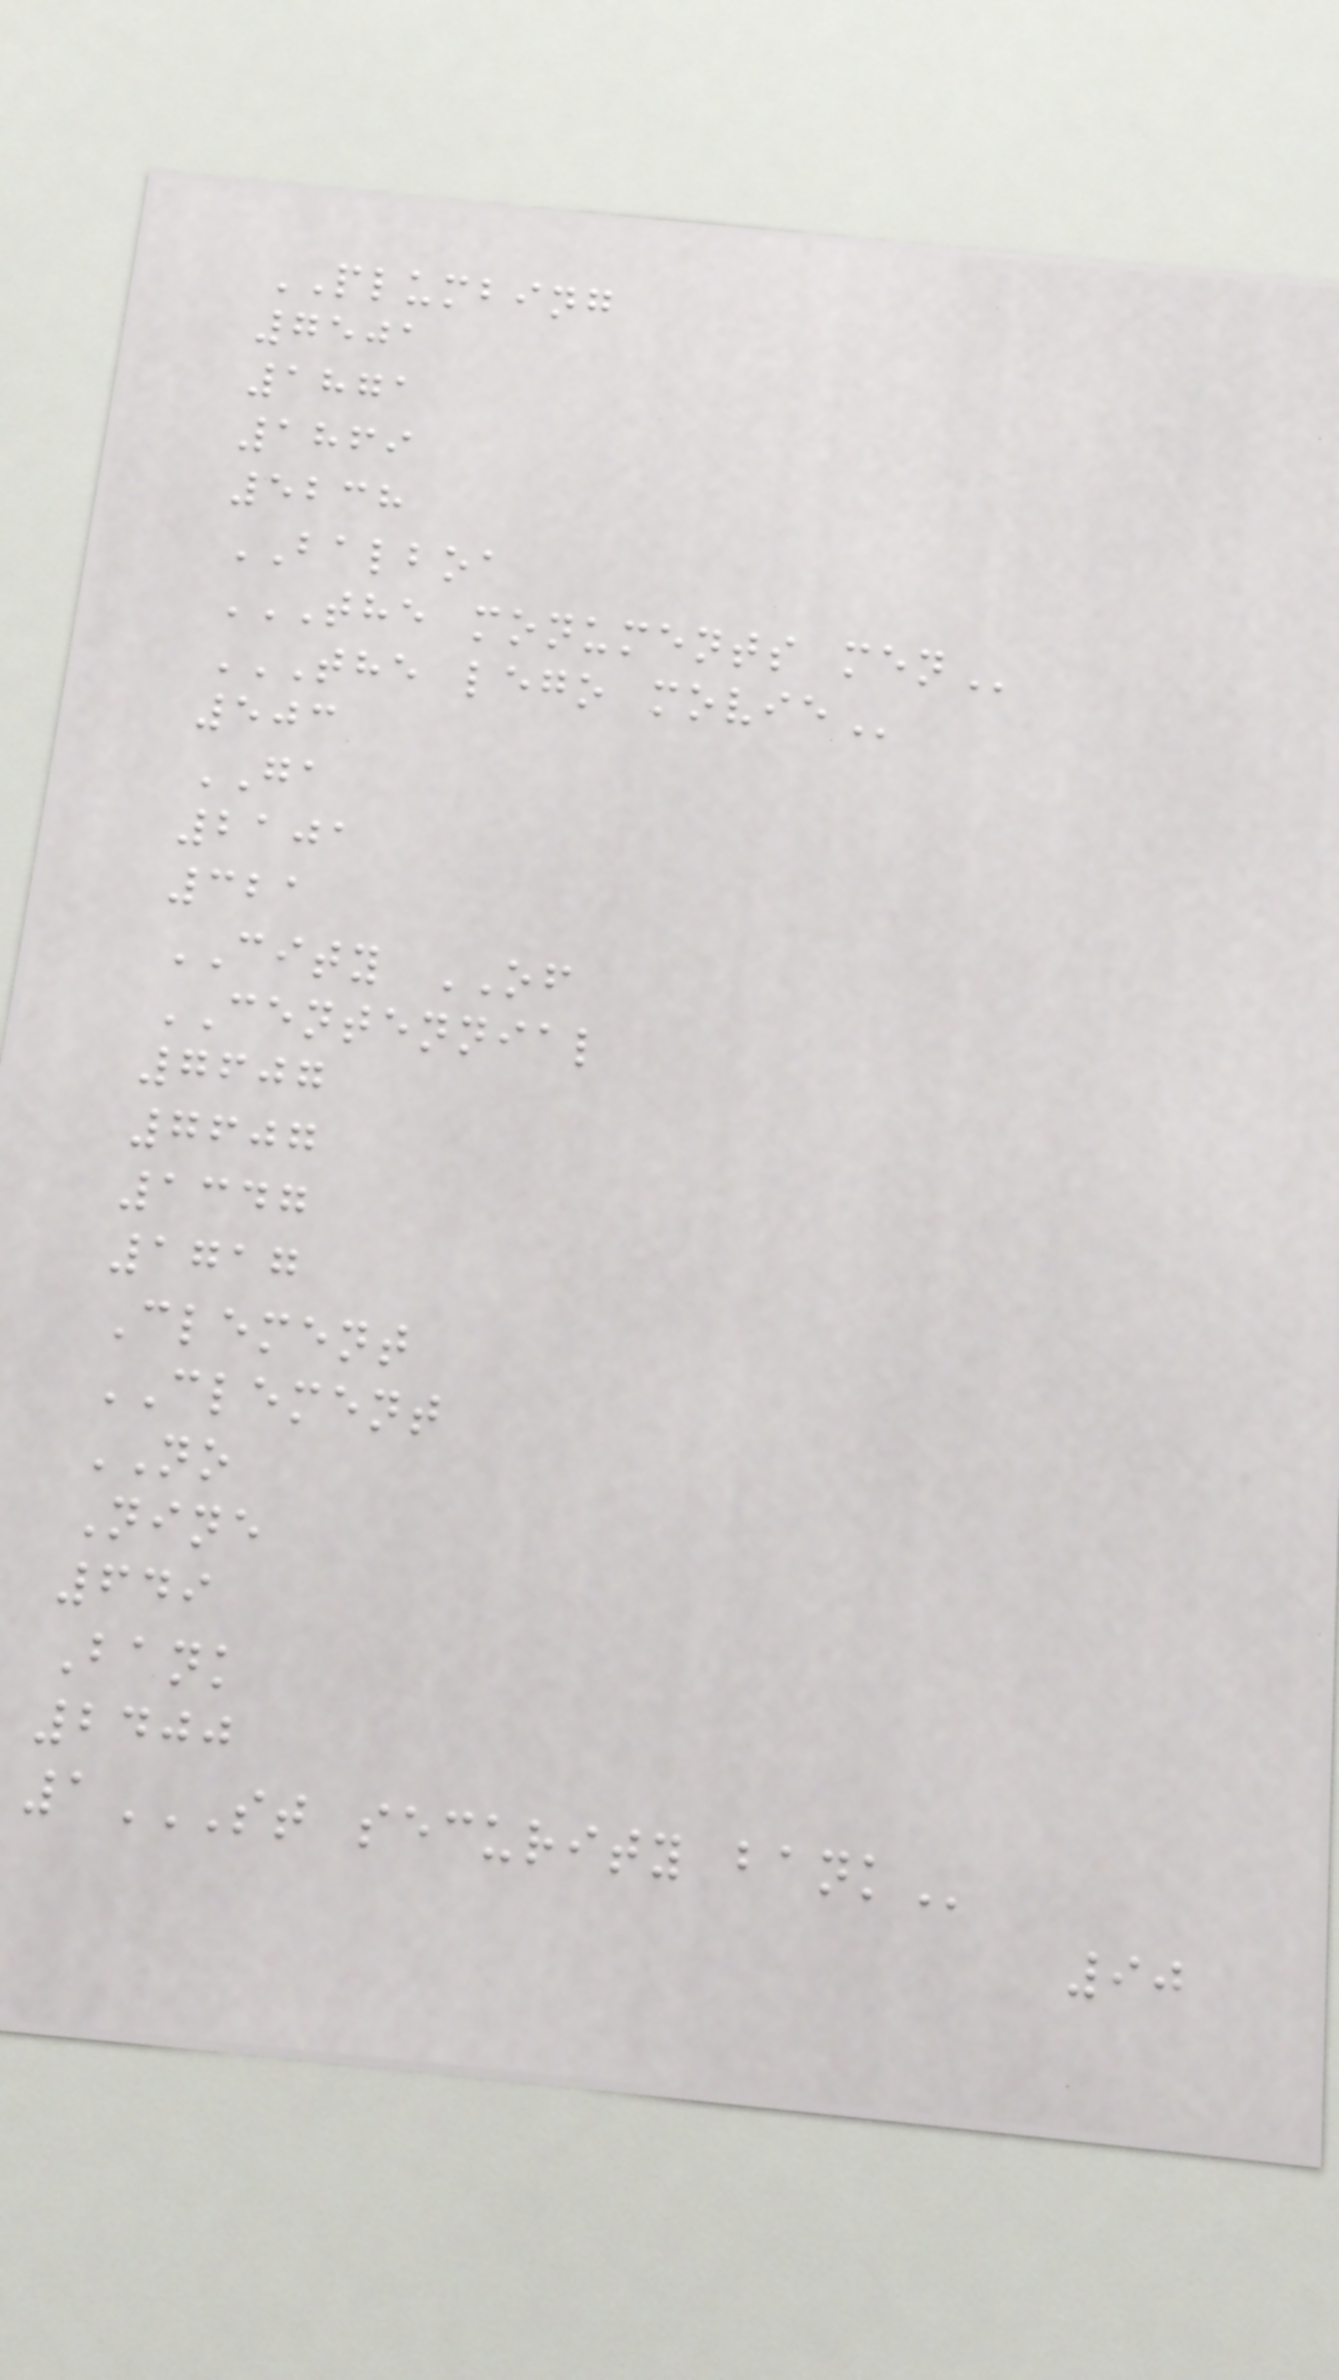PLUMBING
7501
1871
1869
5238
BALBOA
THE MONUMENTS MEN
THE LEGO MOVIE
503
GA
2101
321
CITY OF
CENTENNIAL
7607
7607
1347
1717
Clement
CLEMENT
NO
Nine
649
Bank
2400
1ST SECURITY BANK
90
